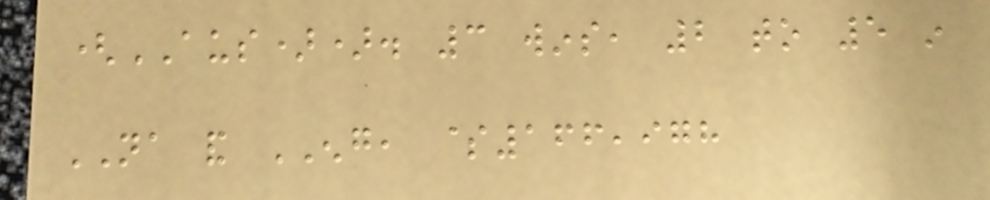(AUS)). 3 wins, 2 to 5 in
NA and ENG, $166,978
